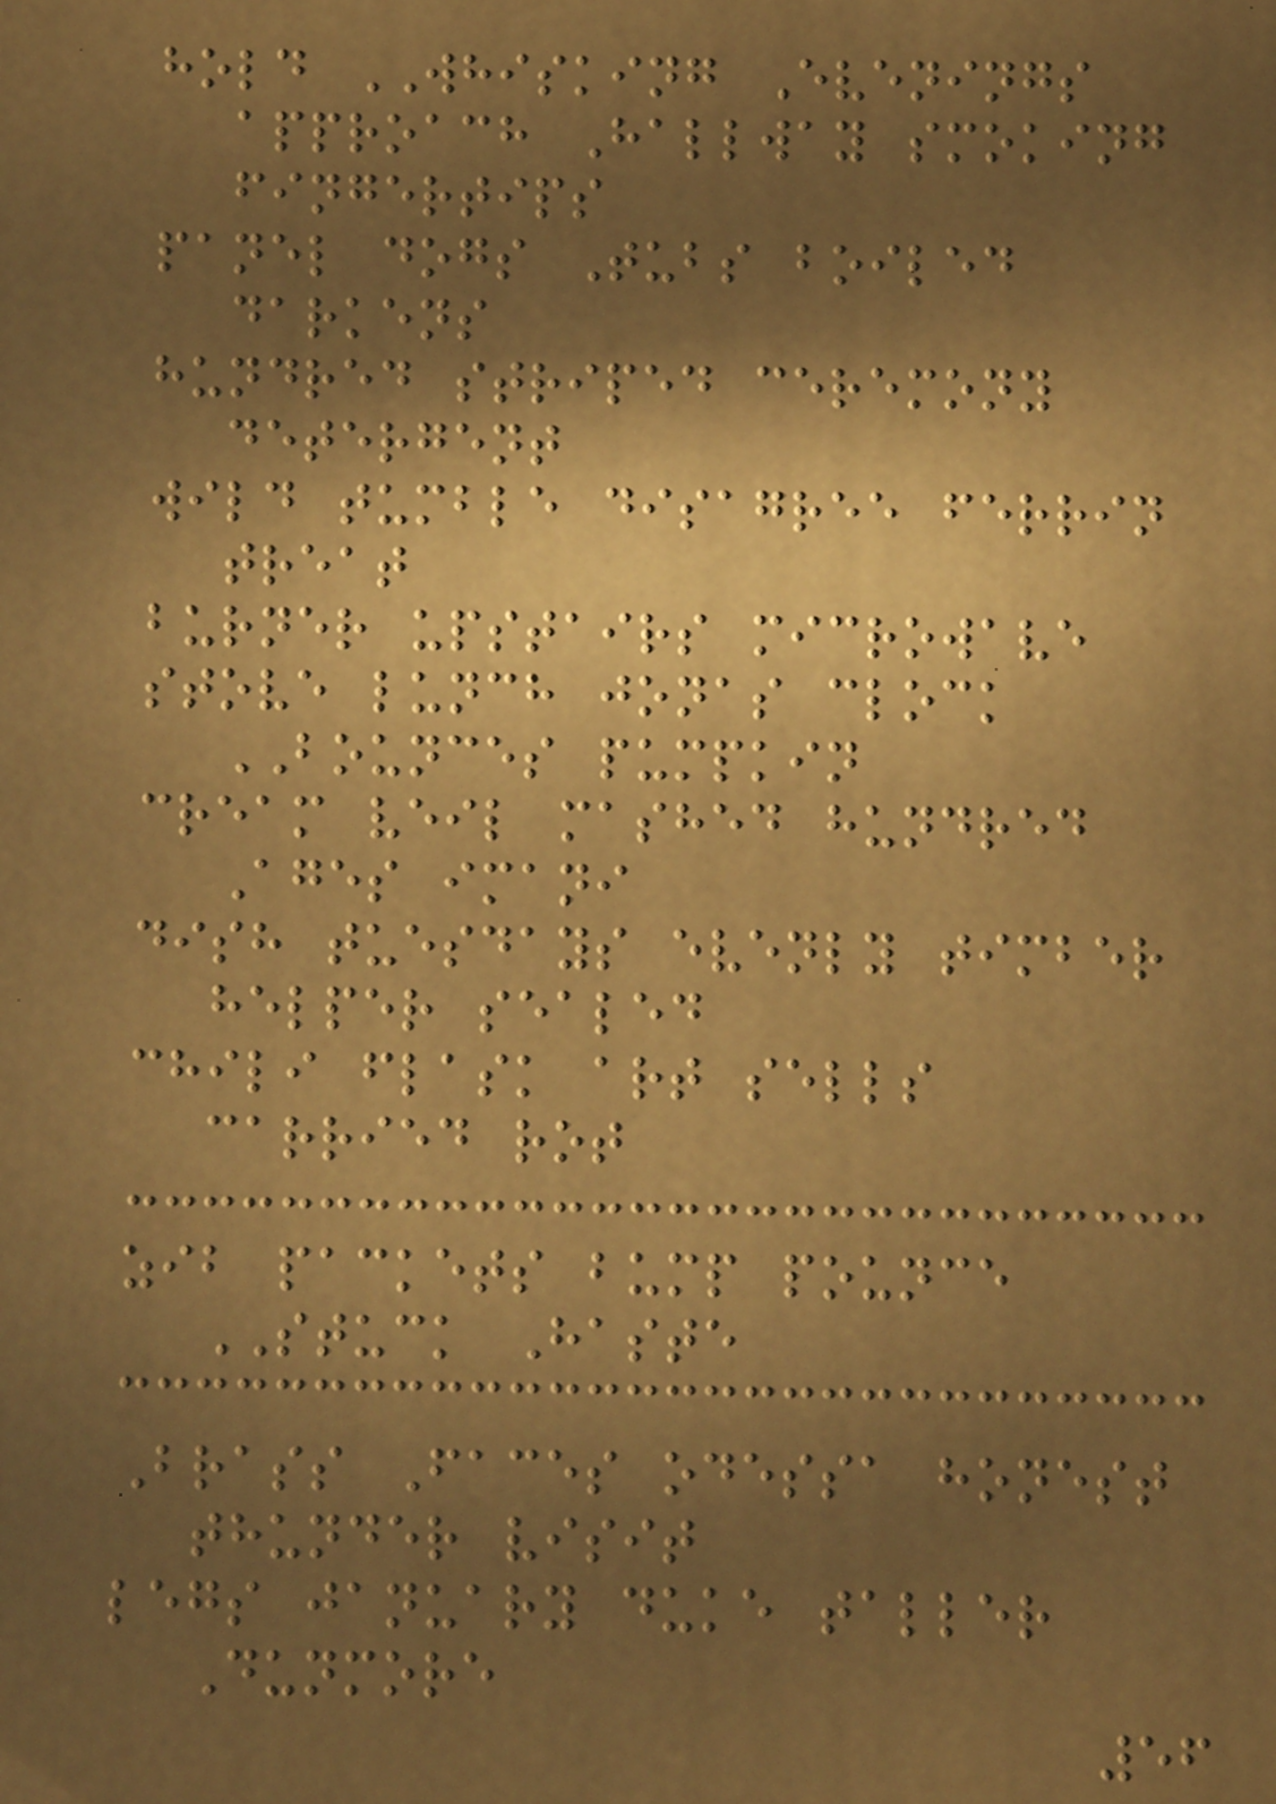hold WHISKING Evenings
approach Hallway smoking
fingertips
panel dogs Tubs boiled
darkens
hundred striped ceremony
detergent
wild tumble disagree ferrin
treat
burner upstairs microwave
stove lunch jonas clock
BOUNCES pumpkin
cream veil mashed hundred
Ages imani
dish tuesdays evenly timber
helper sealed
chili flask art sells
carried rot
zib packets bump pounce
STUCK Haste
Brass Faces odessa honest
thunder visit
legs january duke taller
Dunmore
56
